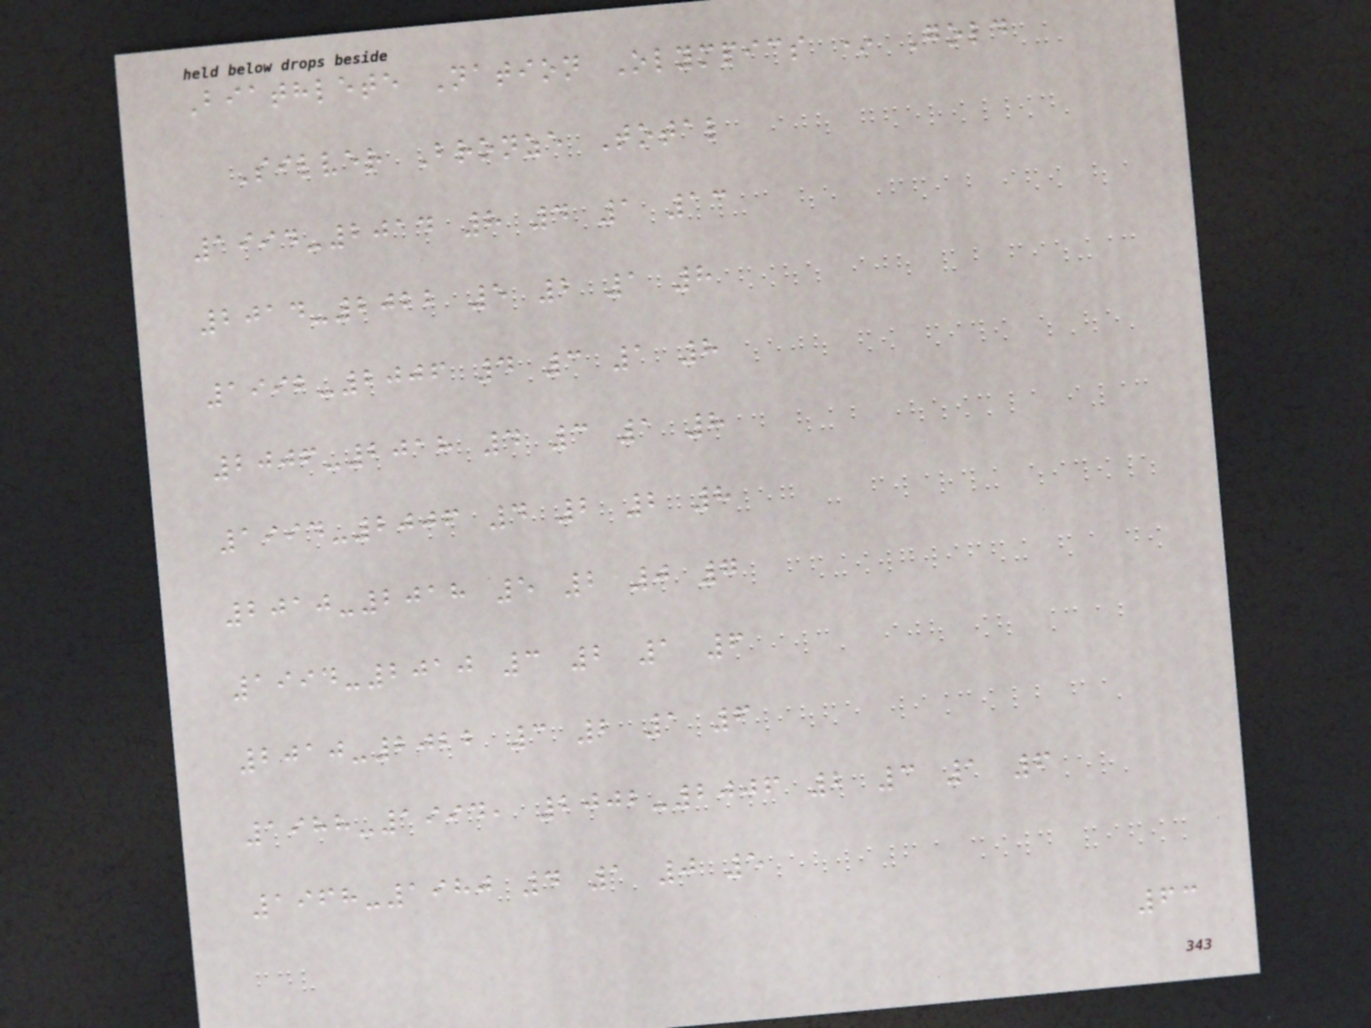Biathlete Nation Olympics * Gold
Silver Bronze Total
1994-2014 8 4 1 13
2014-2022 5 2 1 8
1992-2006 4 3 1 8
2006-2018 4 3 1 8
1994-2006 4 2 2 8
2010-2018 5 2 0 7
1994-2010 3 2 1 6
2010-2022 3 2 1 6
1988-1994, 2002-2006 2 3 1 6
1968-1980 4 1 0 5
63
